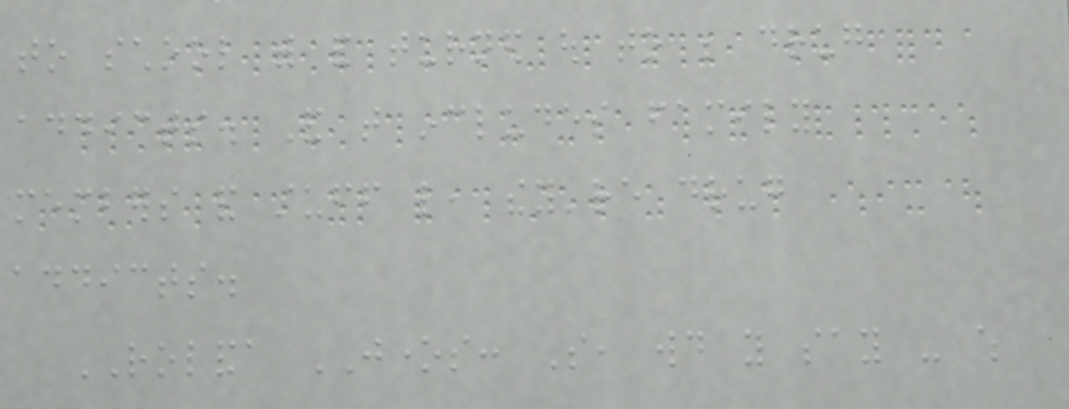to school with and turned out to be drug
addicts. And that includes family
members and stuff like, they're drug
addicts.
ROLANDA JONES: So, would you say - which
